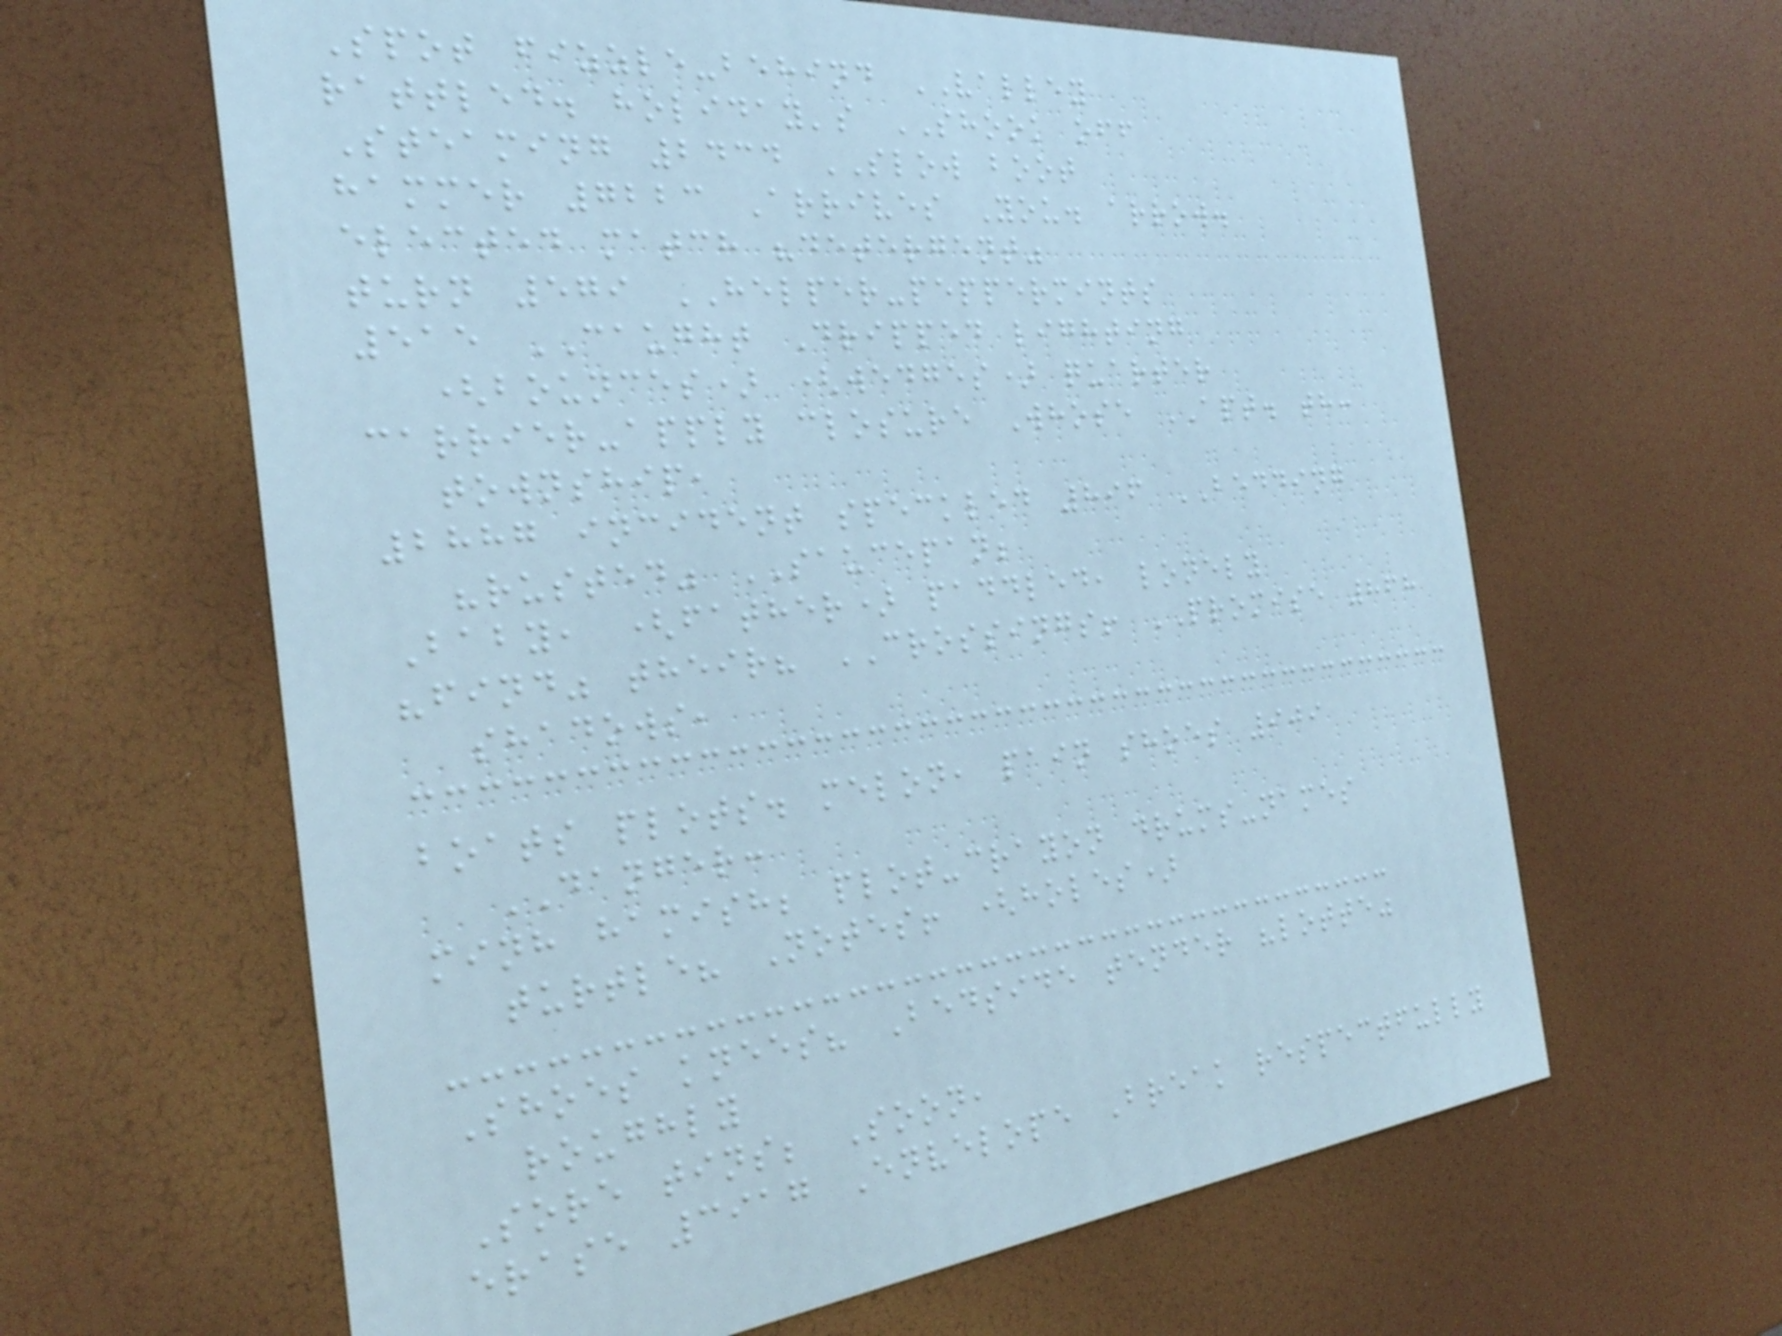Spot fizzle-behind VALLEY
rattled. holiday's SHOOK off
Steaming 2434 SLOW boot
hammer 7223 Arrives You. arrow.
elected match "detergent"
turn 579 HELPER-peppermints
515 CAUGHT Dripped lighting
(bounces) (wedges) quarter
carrier-apply closure Whose APT. th:
township,
2887 incident speckled 896 BEDDING
"rusted" SAUCEPAN;
Baby, (father) paddled, lonely
"find" their? CROSSINGS! PROMISE 868
shadows,
boats plots. melon, pain shoes 909
DANGER:
minh hamish; plot-crayon drums-names
turtle? Notes! (holes)
Shoes knees? Bedside tender "lotte"
roughly
Sore tins; Soon,
erase 3917 Envelope Break respectfully
